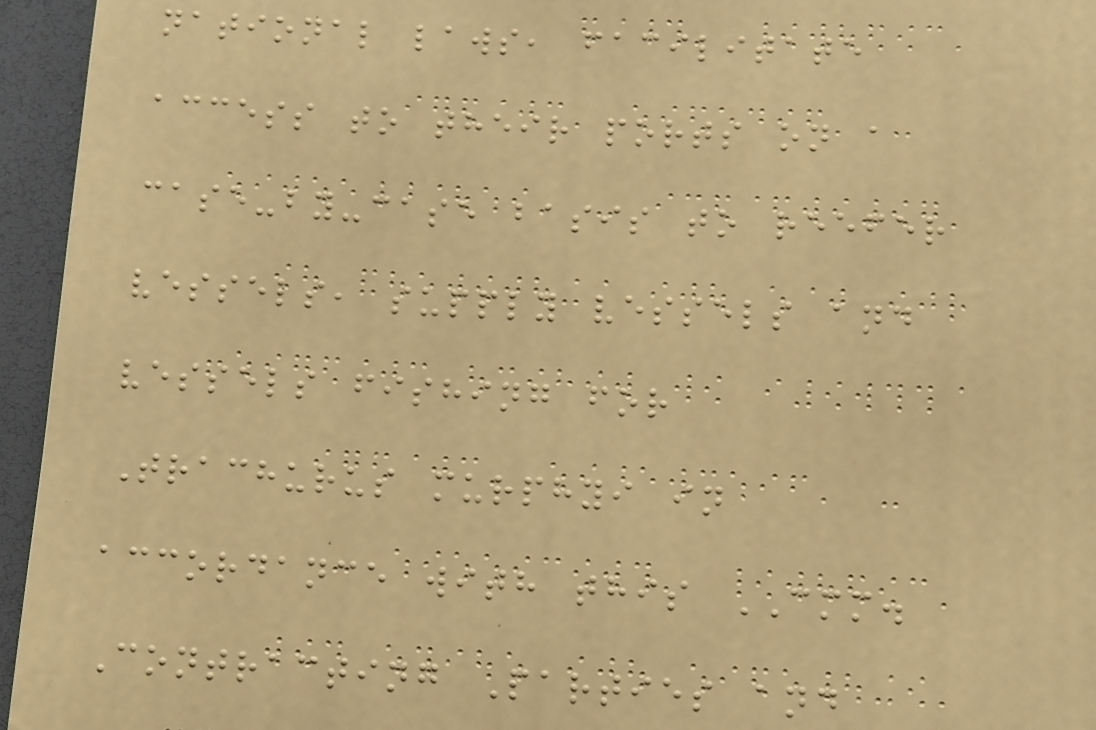national laws, facilitate
access to their ports on a
case-by-case basis to reefer
vessels, supply vessels and
vessels fishing for
Trachurus murphyi in
accordance with this CMM.
Contracting Parties and
